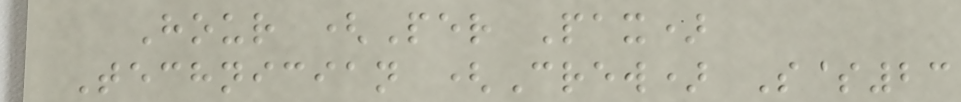Hour (Per Pax)
Technician (Crew) S$23
